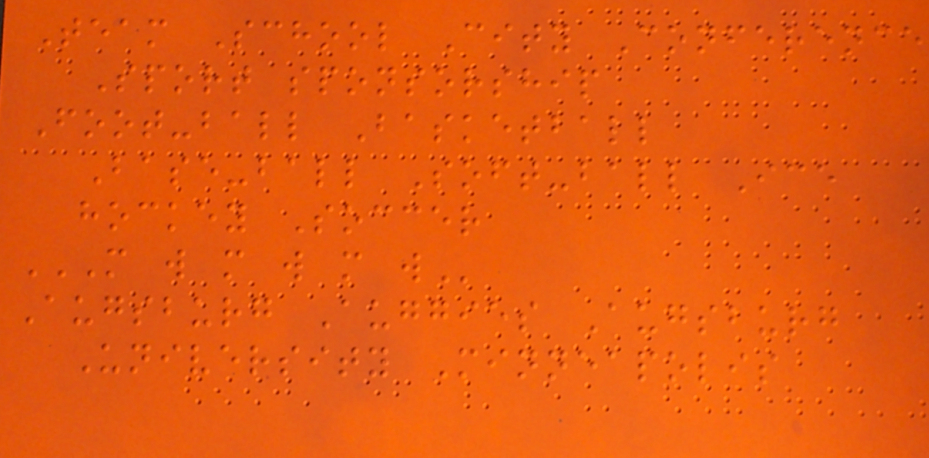Team School City Conference
Sport sponsorship
Foot-ball Basketball
Base-ball Soft-ball Ice
hockey Soccer
M W M W M W
Augsburg Auggies Augsburg
University Minneapolis
